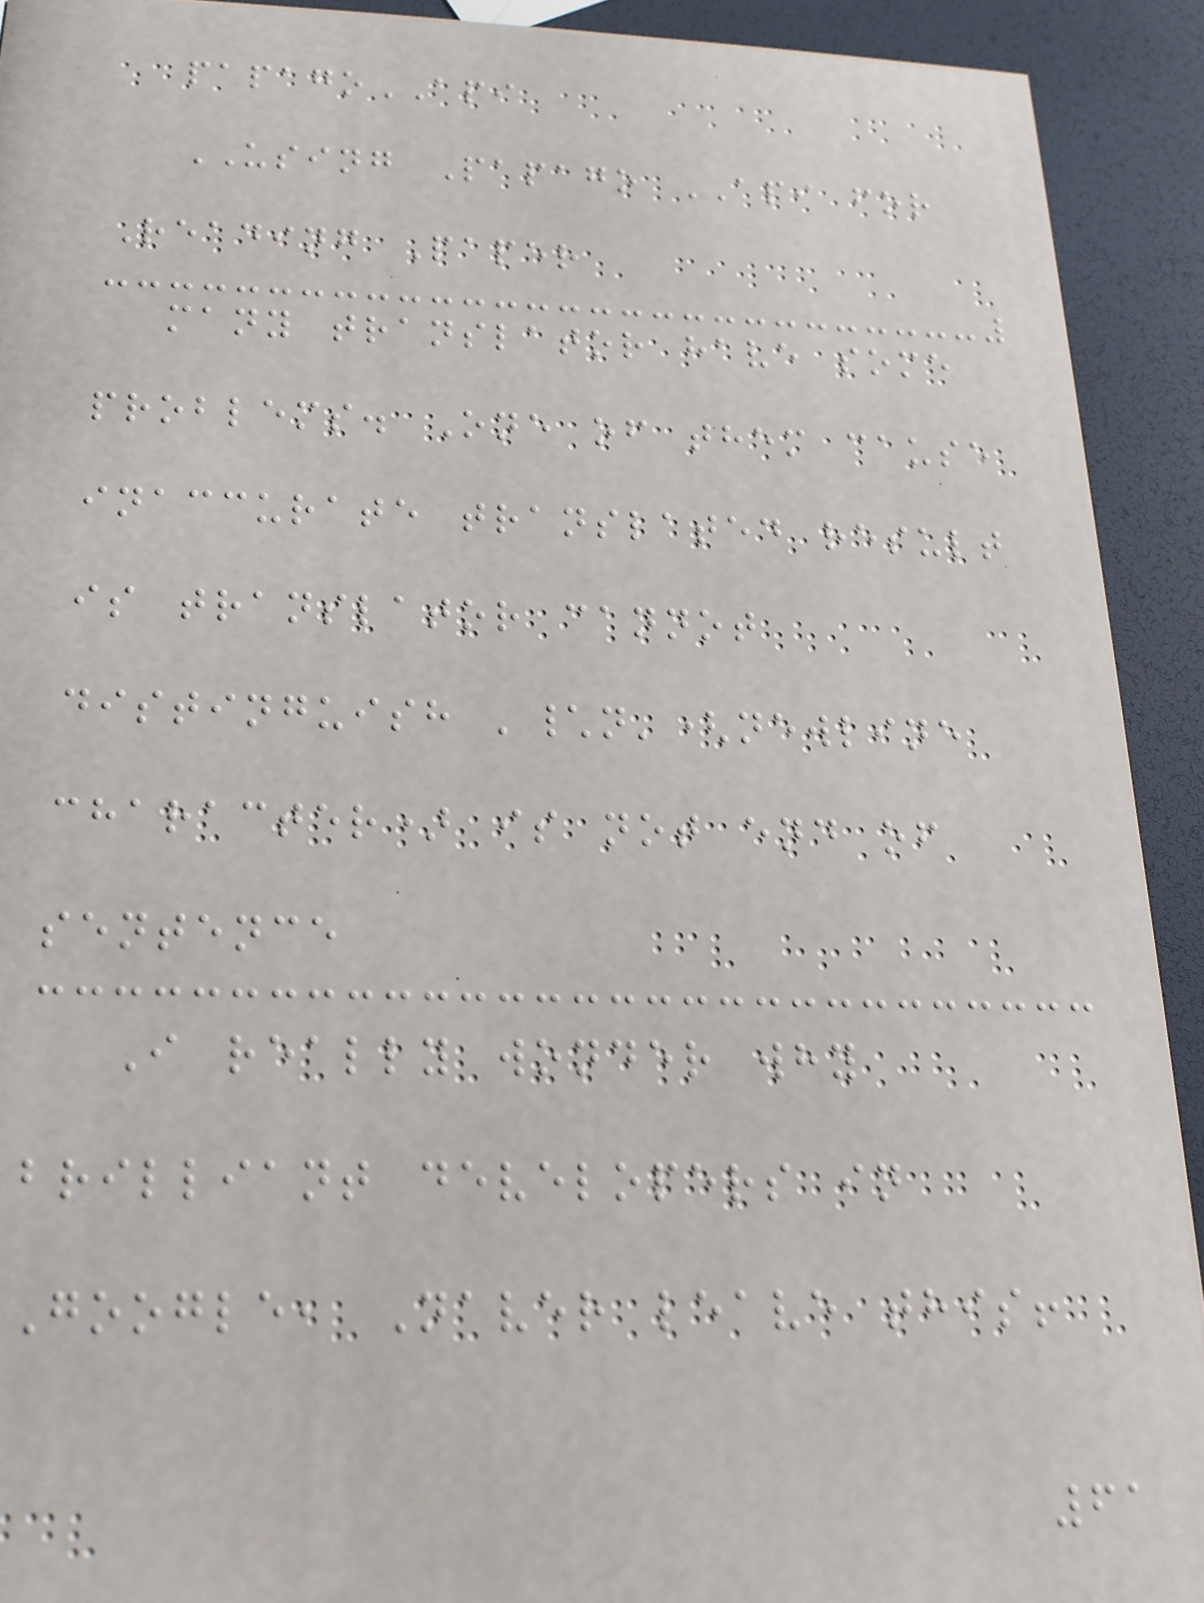papagoAPI
USING Papago API for
Reading Paper
many translator have some
problems. One of them cause
inaccurate translated result
is translator cannot
distinguish '\n'(newline
character) is not end of
sentence
I really wonder why
brilliant developers in
Google, Naver leave this!
61
